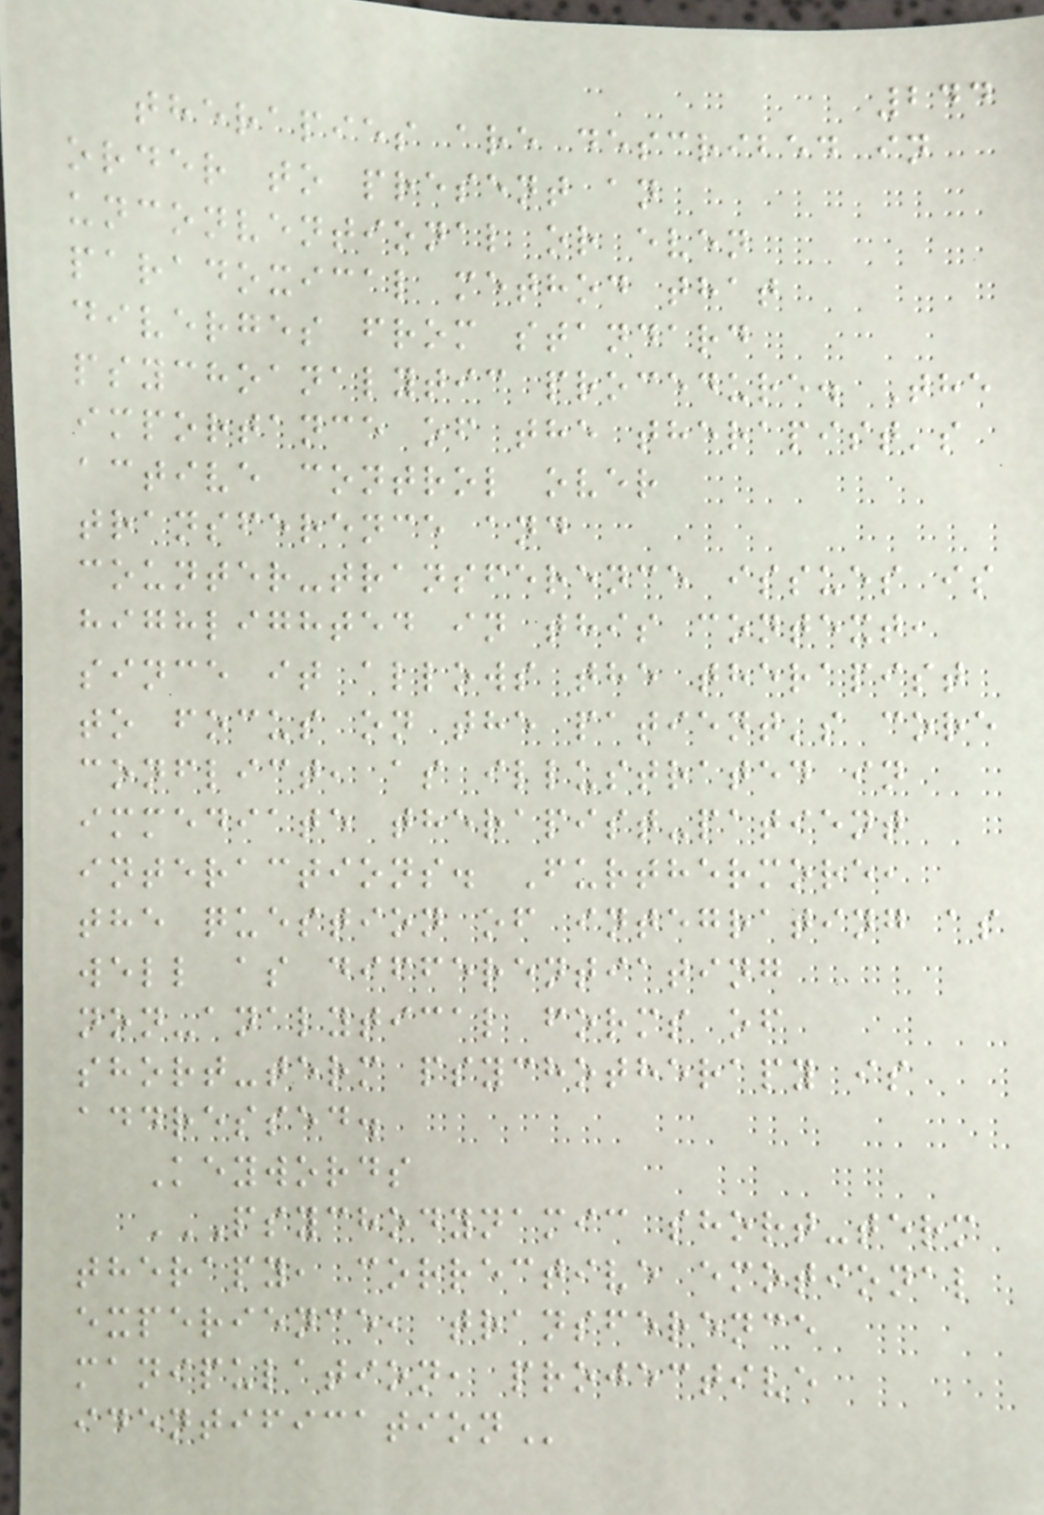244
therapies are described in
order to present an
unconventional or even
paradoxical method that
diverges from standard
psychoanalytic procedure. The
importance of the therapist's
active control over
transference and
counter-transference issues is
highlighted in this context,
since it allows the therapist
to focus on the patient's core
conflict, as illustrated in
immediate therapist-patient
interactions. Furthermore,
the question of integrating as
well as differentiating
non-analytical forms of
short-term psychotherapy is
addressed.
Keywords
PSYCHODYNAMIC SHORT-TERM
THERAPY, CORRECTIVE EMOTIONAL
EXPERIENCE, TRANSFERENCE
MANIPULATION, PROJECTIVE
IDENTIFICATION
